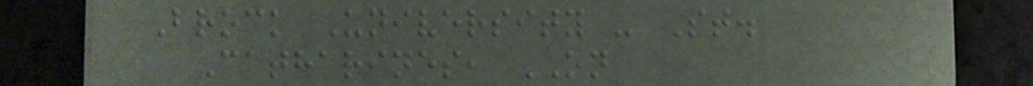Brock University - St.
Catharines, ON
